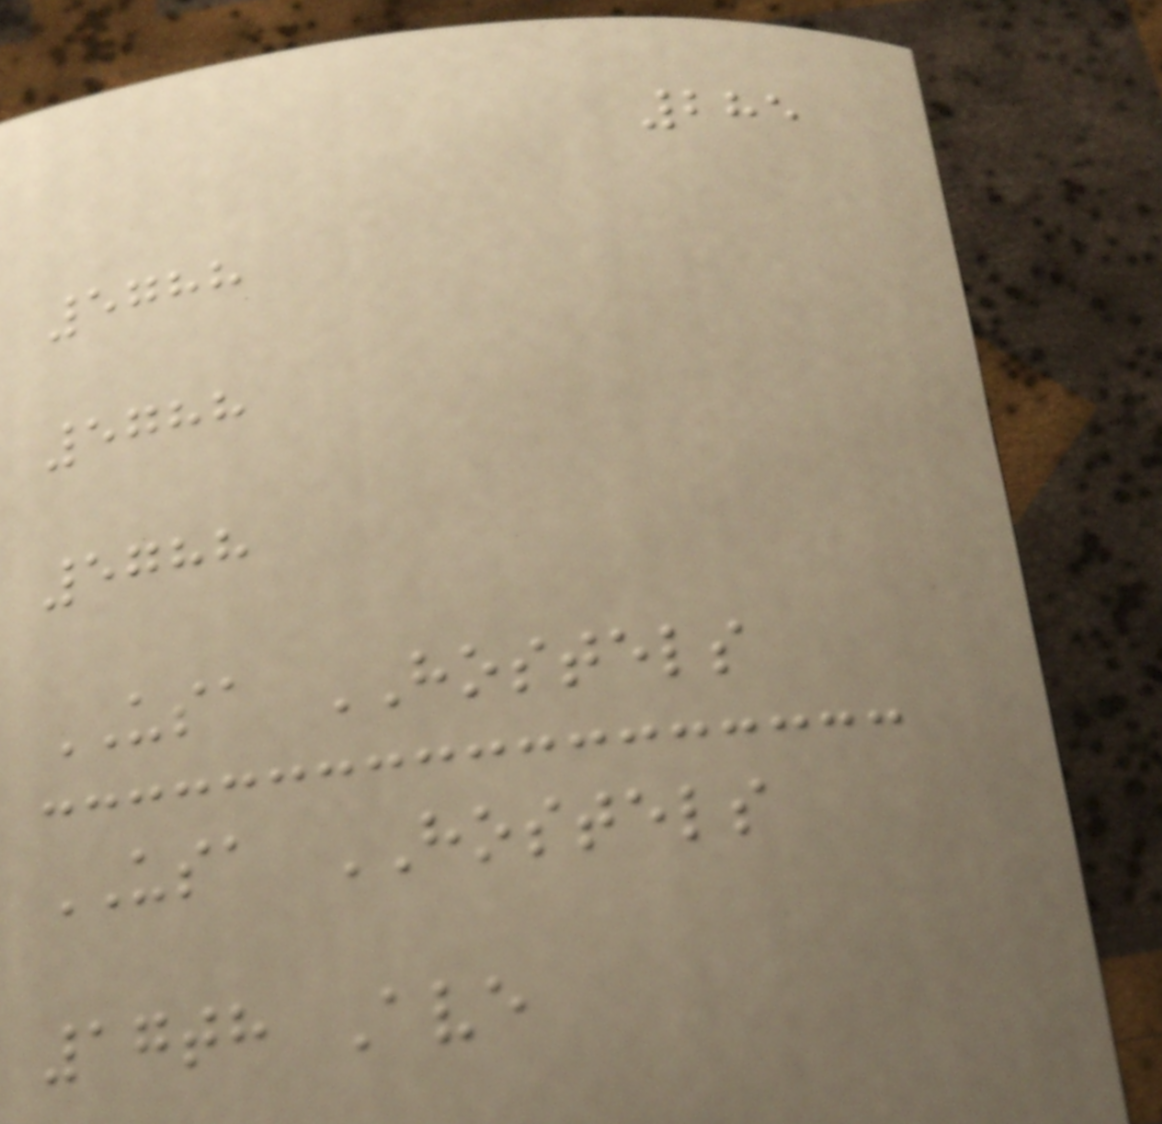285
5788
5788
5788
USA HOSTELS
USA HOSTELS
17th Ave
